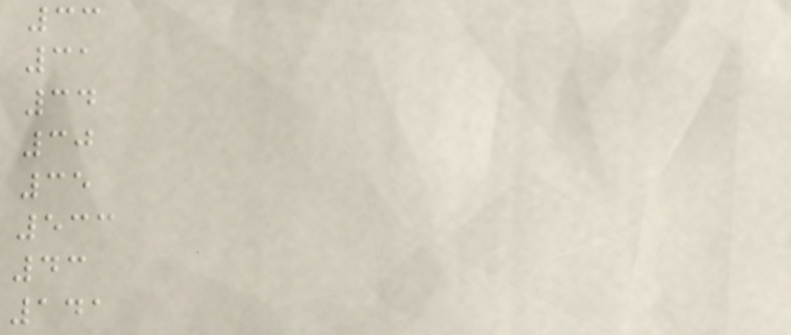33
31
34
30
35
533
43
141
